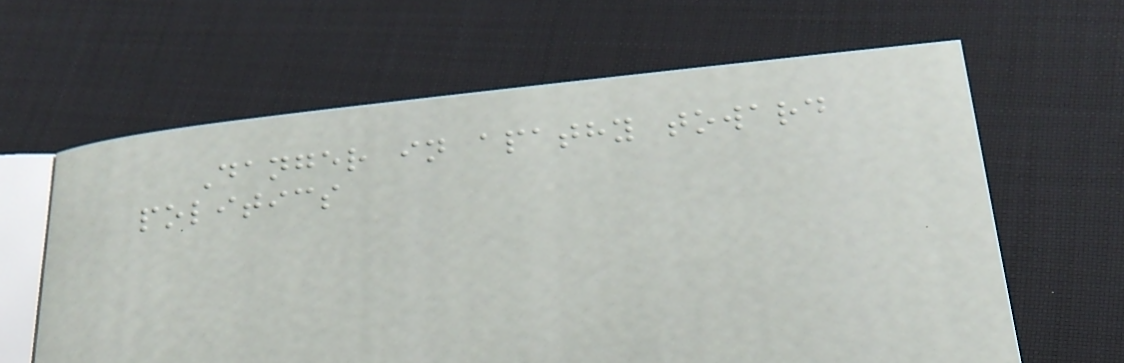Danger in apathy toward
politics
